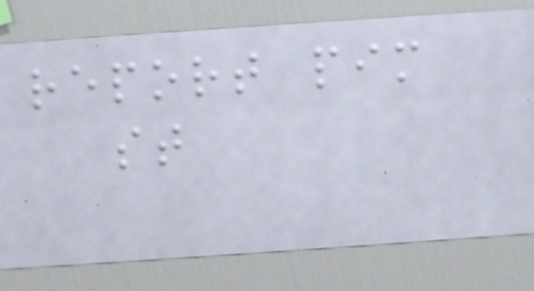report pim
st
